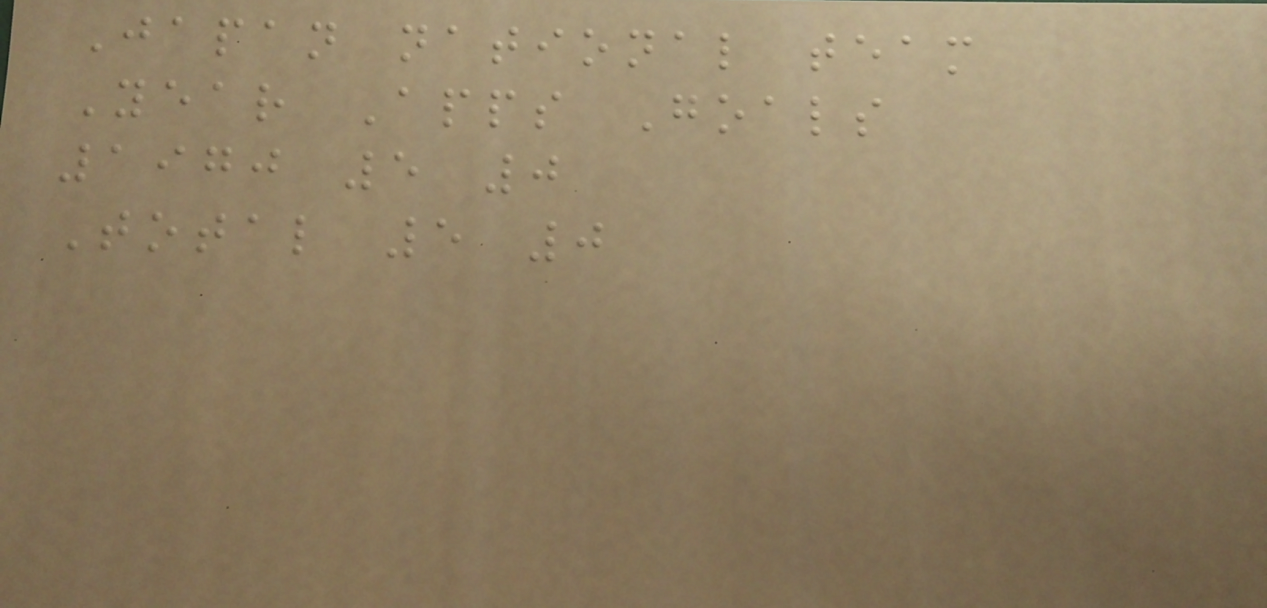Japan national team
Year Apps Goals
1970 5 0
Total 5 0
